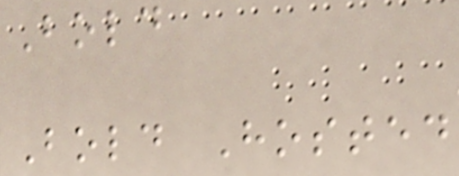Bold
Bold Hosted
